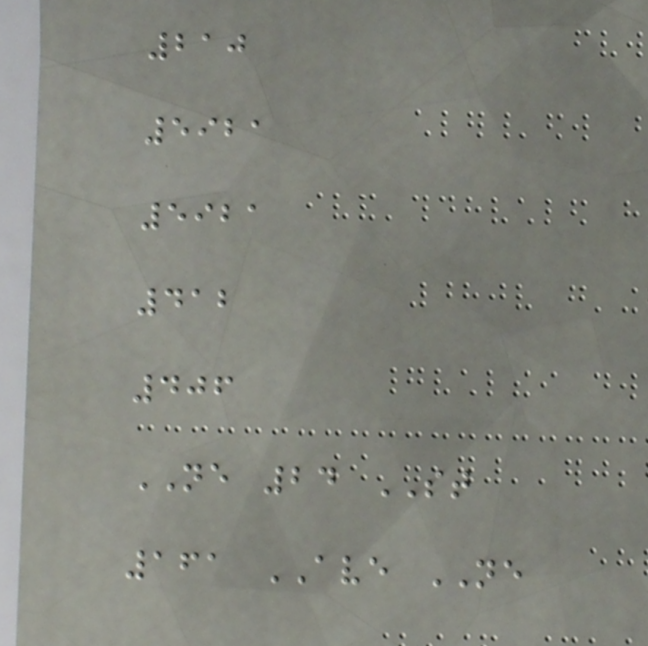210
5921
5921
412
406
NE 24 ST
161 AVE NE
